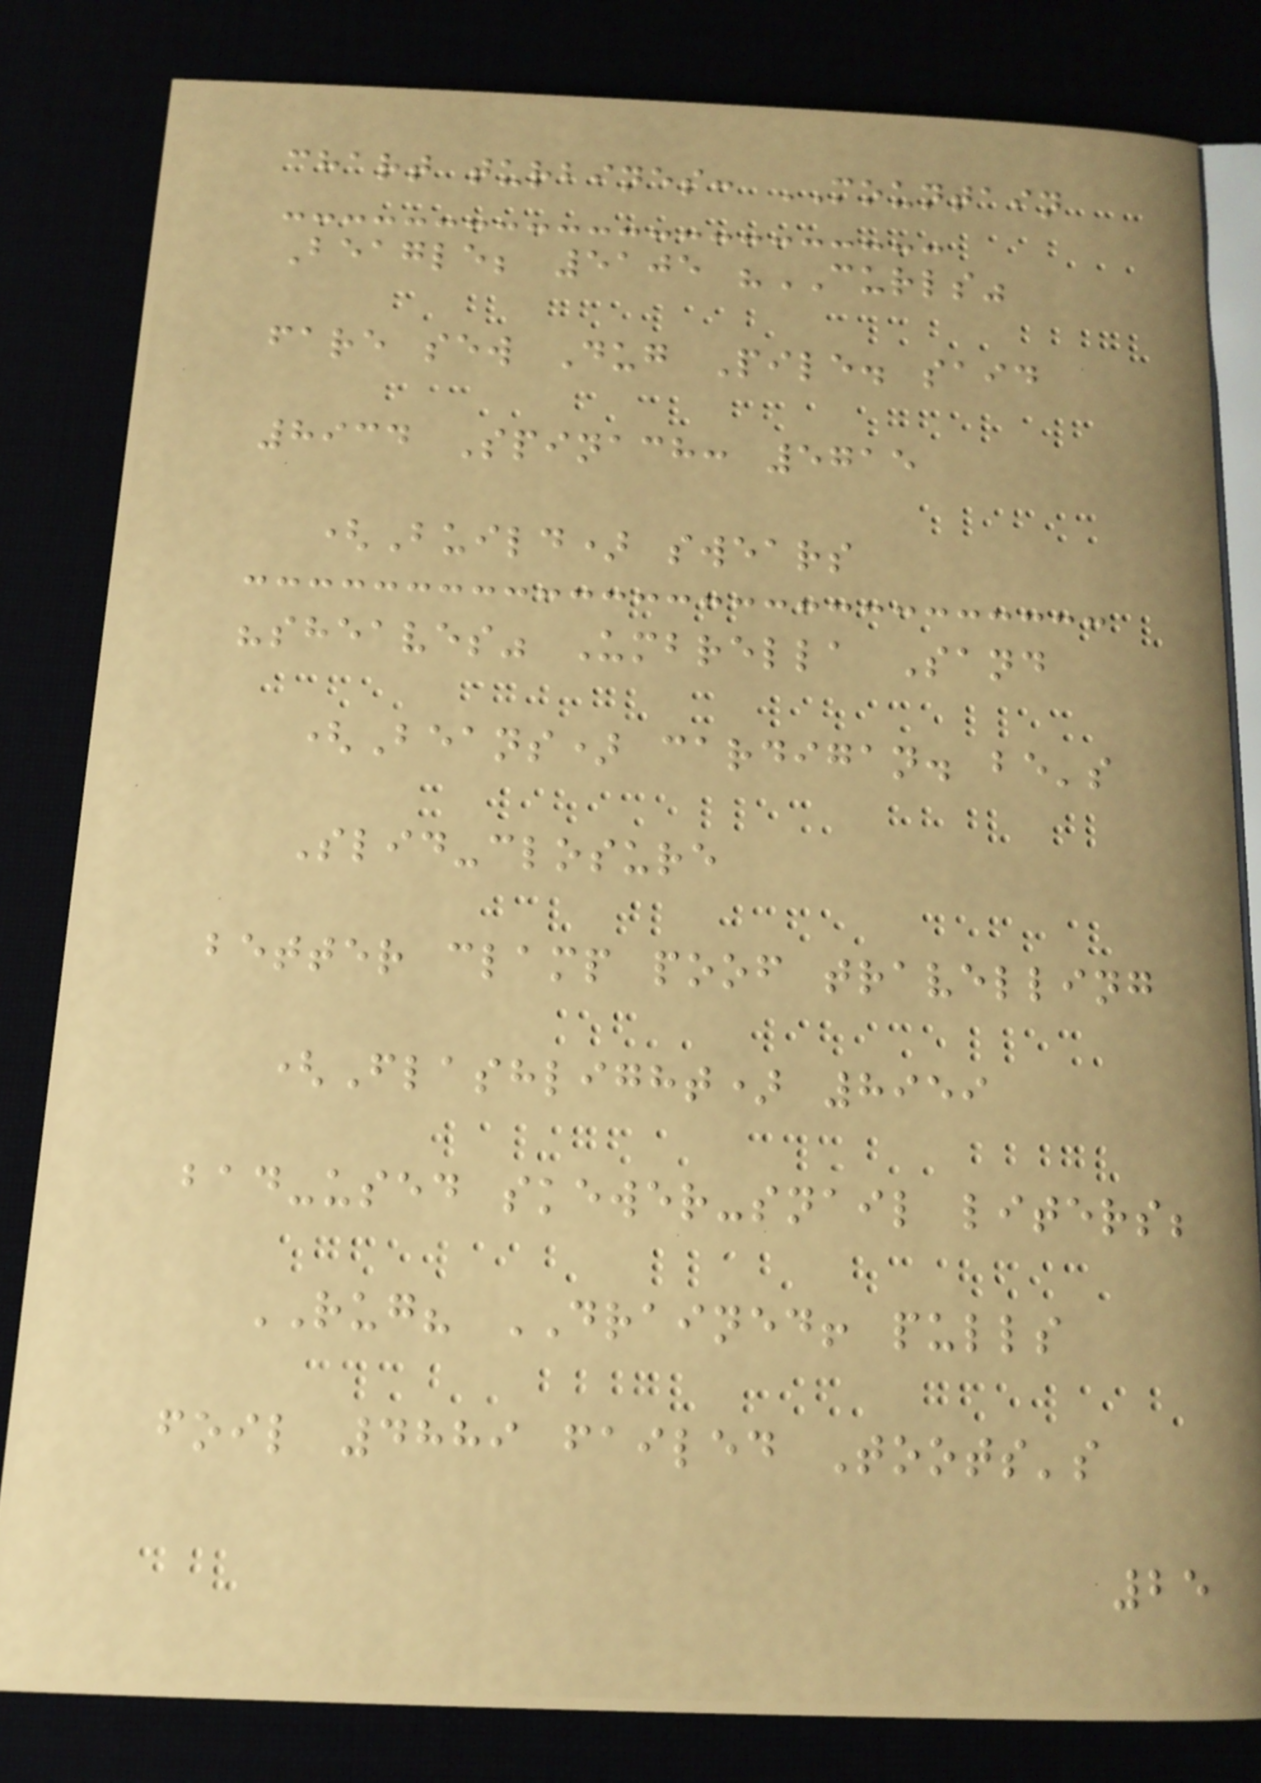chart turbines: MOUNTAIN
Beagle; 5105 "CURLS"
fare sew Dug Pile. said
8934 Spinach: 5715
(Build) swears
"sheaves" Umbrella Sand
(Beans) cardigan. be's
Slid-closure
better clamp poof travelling
(Flashlight) 8959
bad-used skewer-snail liters;
RUG? DRAINED! pulls
foil 4889 failed Toots's
25
